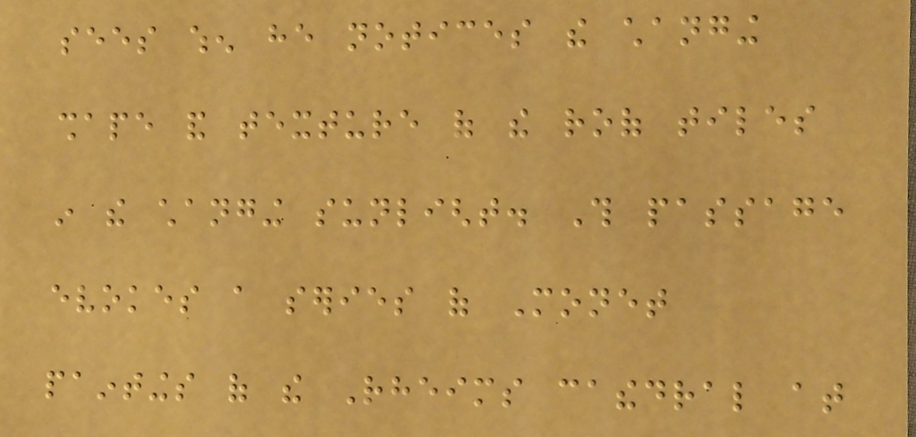sees when he notices the changing
shape and texture of the roof tiles
in the changing sunlight. This passage
evokes a series of Monet
paintings of the Rheims cathedral at
